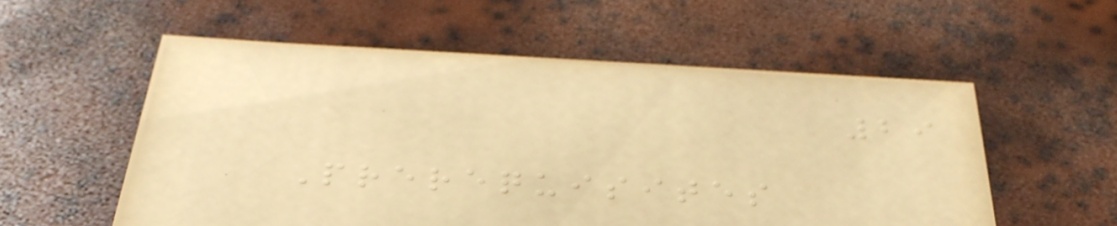29
Prerequisites
